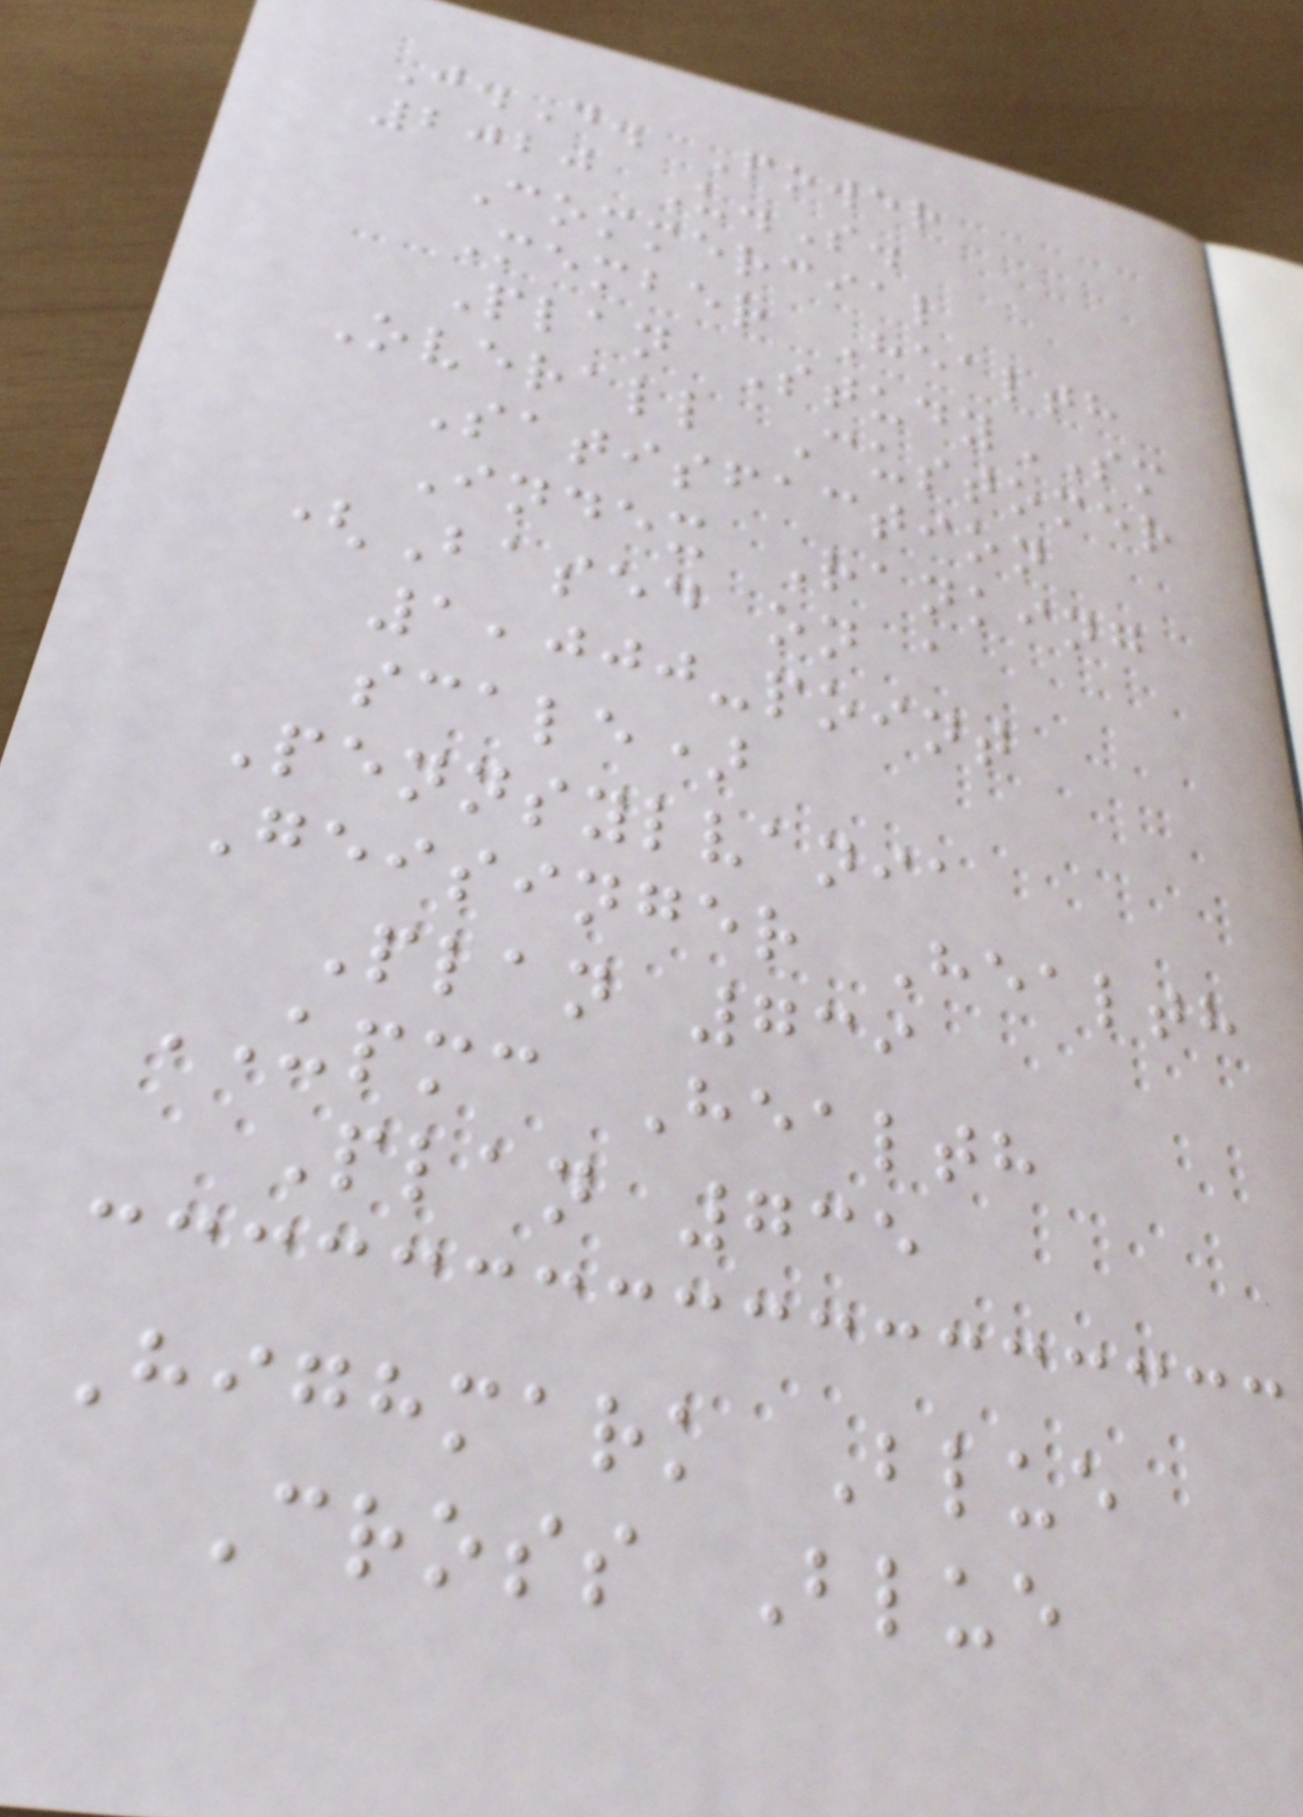J.D. Power
2020 U.S.
Commercial
Member Health
Plan StudySM
Overall Customer
Satisfaction
Index Ranking
(Based on a
1,000-point
scale)
Pennsylvania
Geisinger Health
Plan 739
UPMC Health
Plan 735
Highmark Blue
Cross Blue
